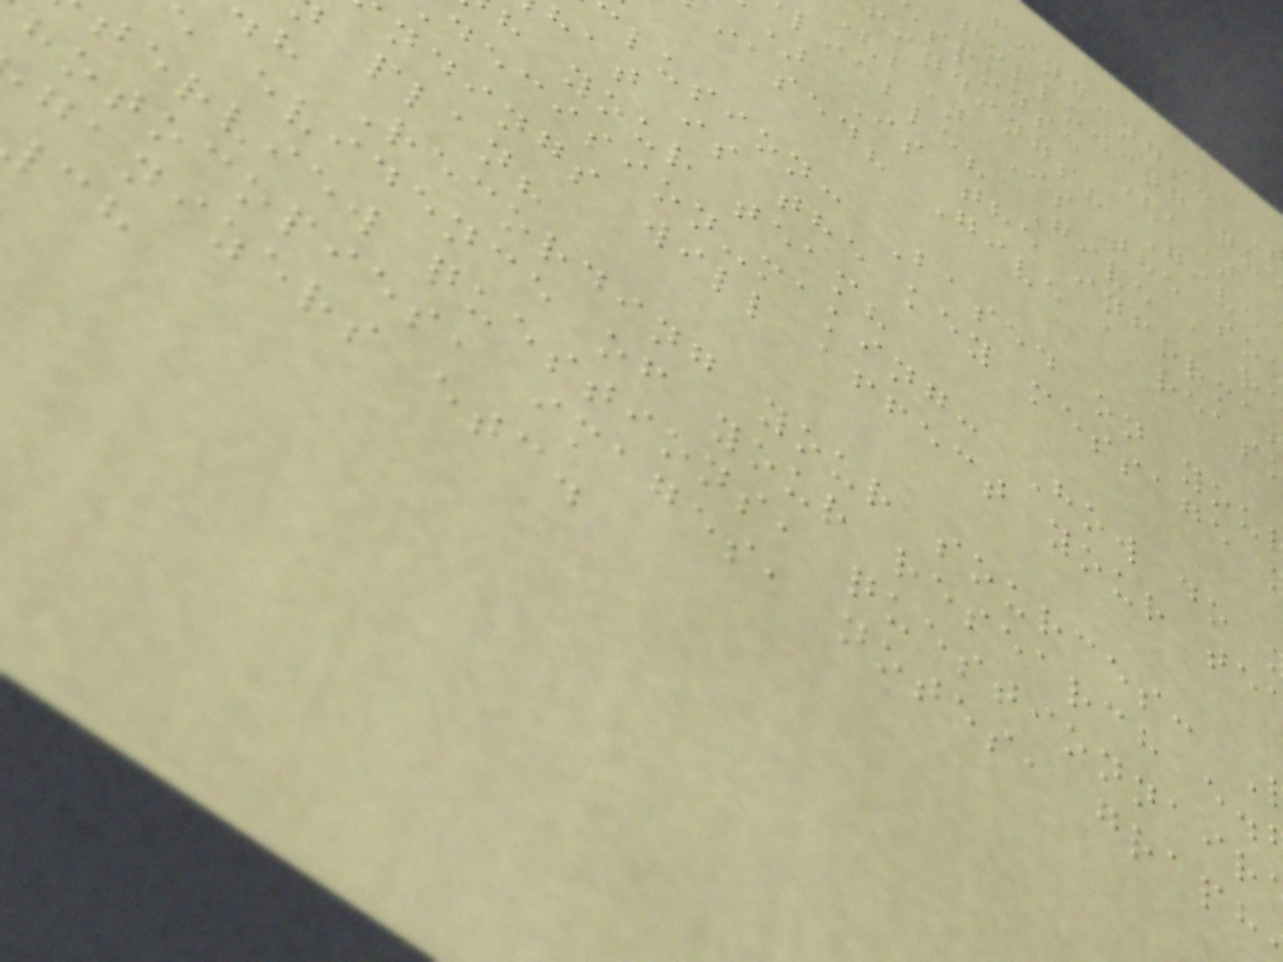findings:
following qu
sponse (a)
findings? Give
(b) Is the so
liable? Give a r
) Is the informa
iased? Give a reas
lusion: Based on you
hat is the key message
h your team?
decision-making: How do
ndings will affect your te
plan?
h Recording your sources:
e evidence of your research e.
terview questions, questionnair
hotocopies, images, notes, graph
ganizers etc.
